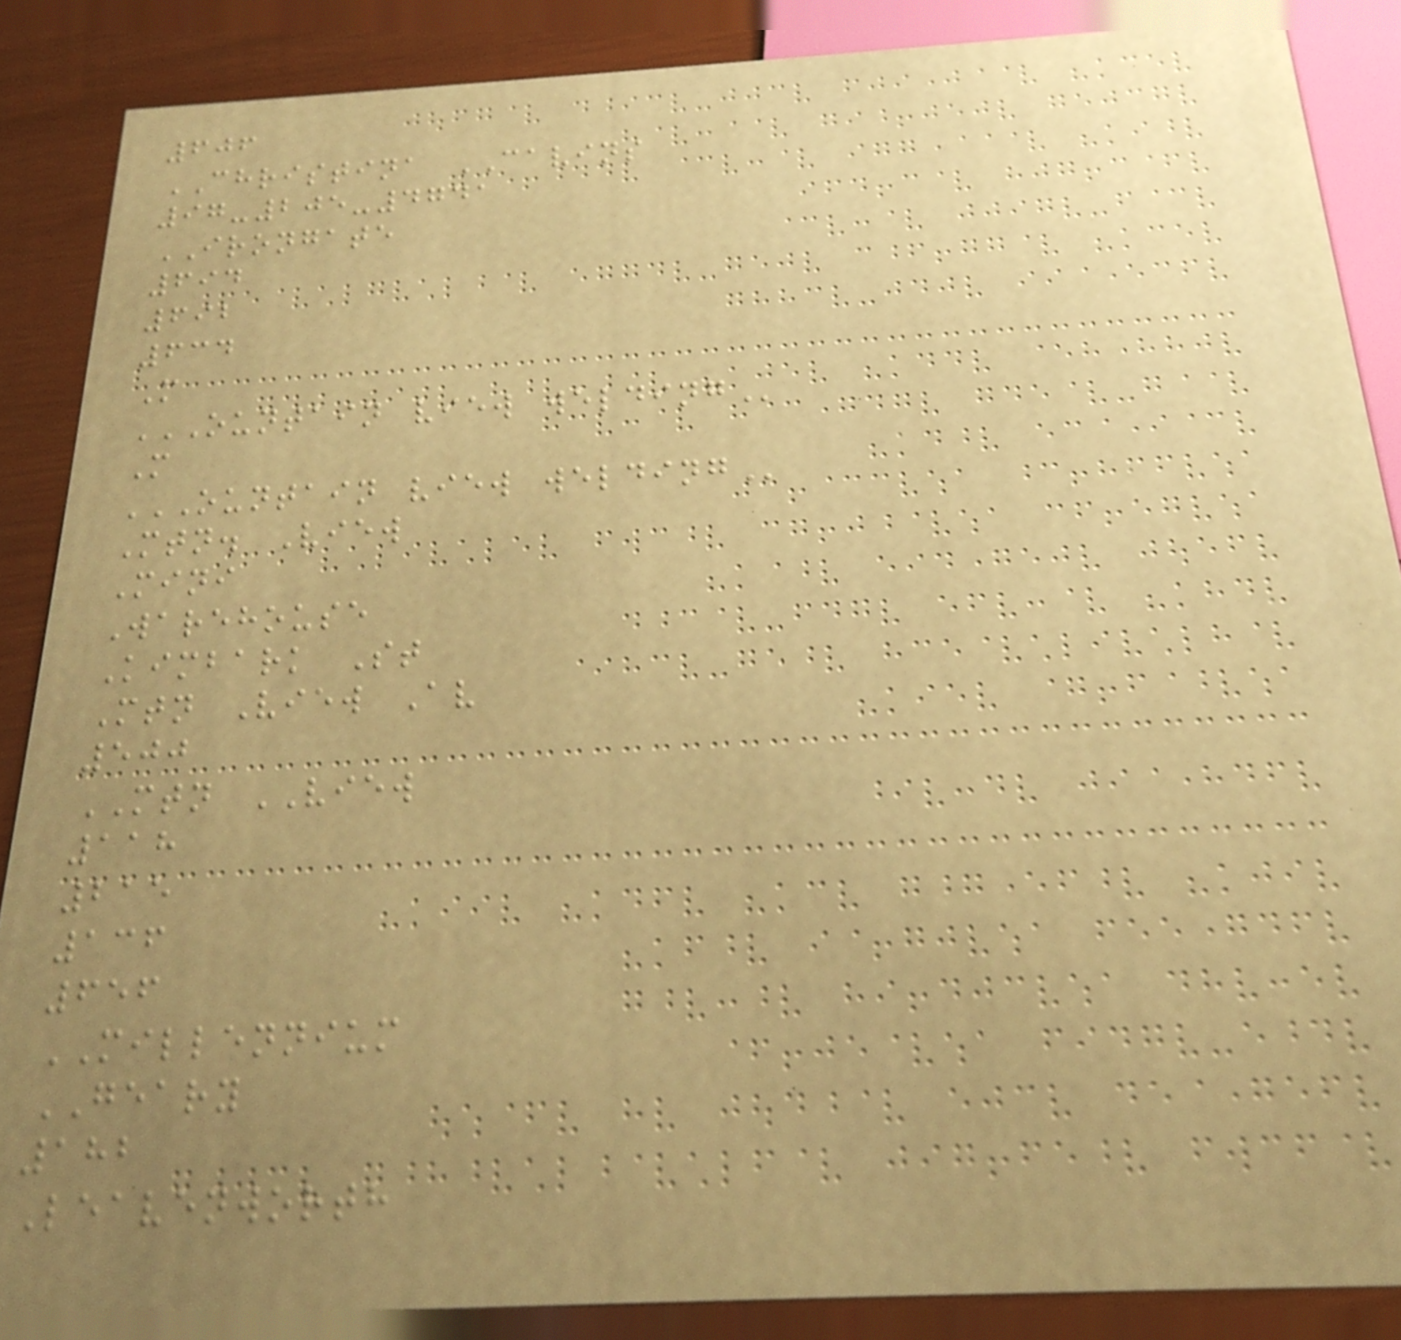606
CHRISTINA CAVINS
97-205-4741
IRONGATE
694
692
634
M
OUNTAIN VIEW WELDING
M
OUNTAIN VIEW WELDING
Mtn. View
Mini
Warehouse
Kimbark St
Mtn View Av
500
MTN VIEW
118
215
136
656
MILLENNIUM
GEARY
182
Leavenworth
